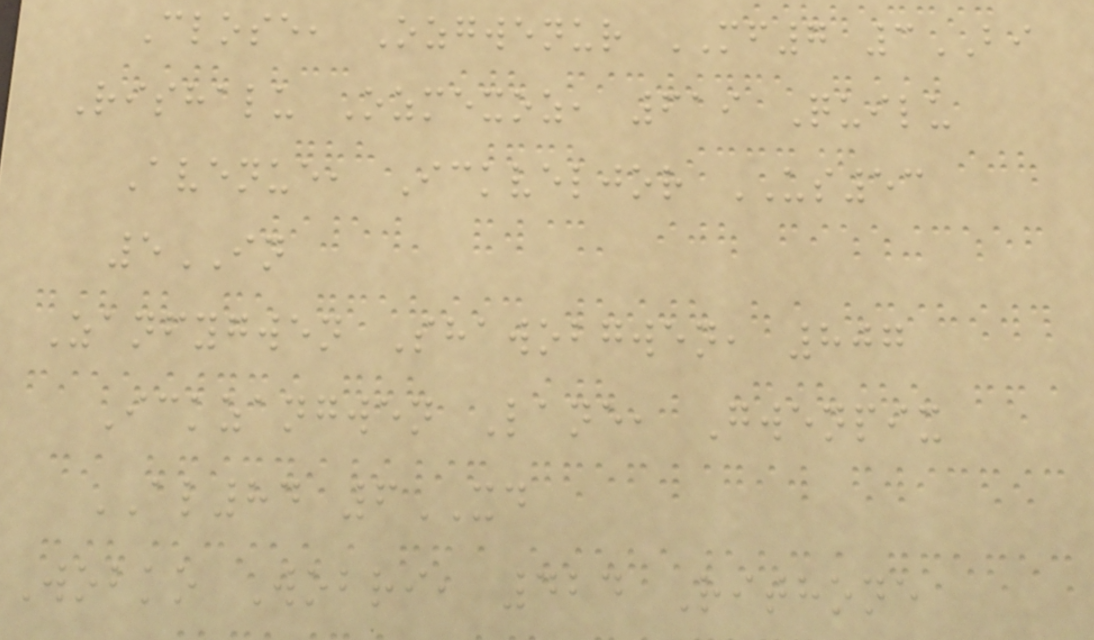Close, Ozgwenur MF7 3BI
Rishalu Ozmexoz, 619 Quilu
Avenue, Ickveljor US53
5IN
Zanfygwen Shawobgwen, 807
Ickzangwen Lane, Gwenpix
AL84 6XD
Wobko Wobri, 424 Rithone
